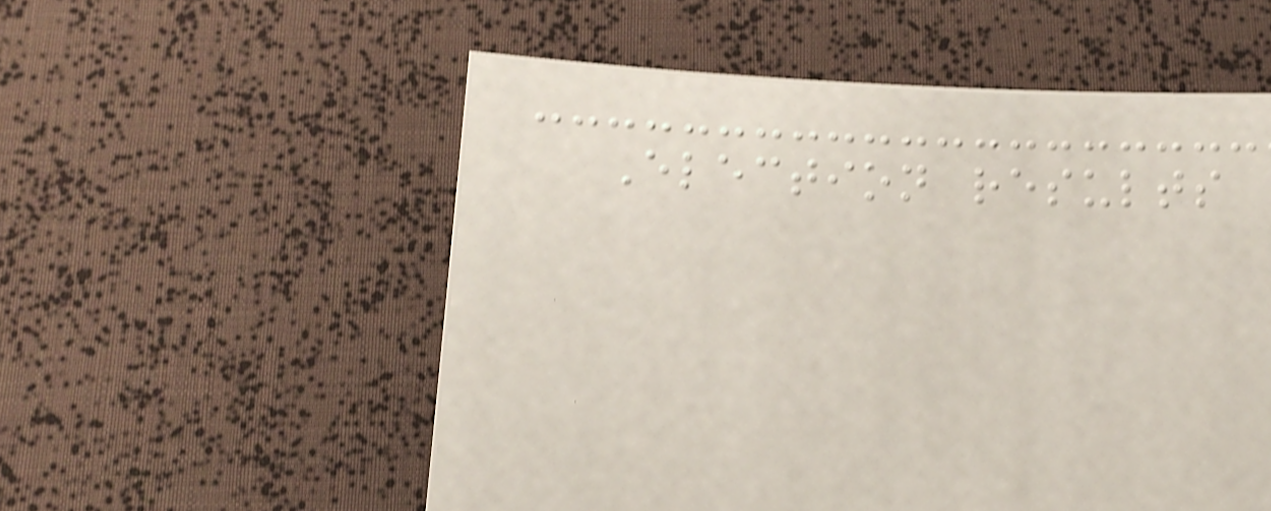Election results
